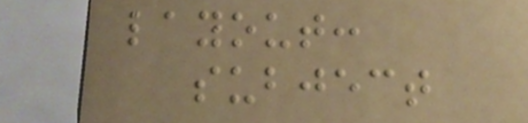layout:
subject
